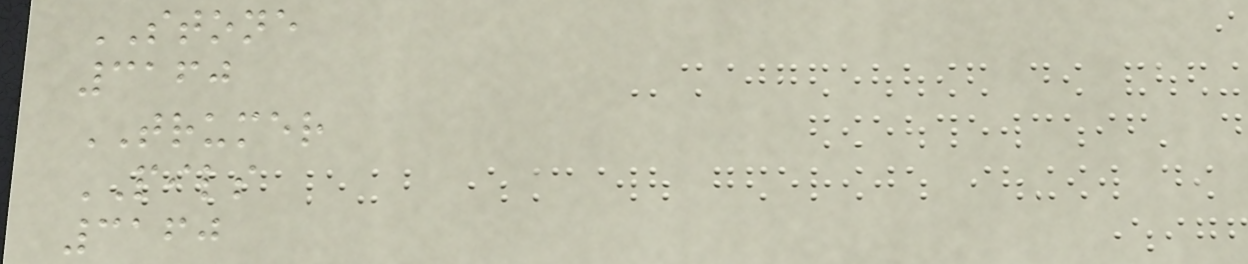STONE
3160
TRUMER
PILS
3160
